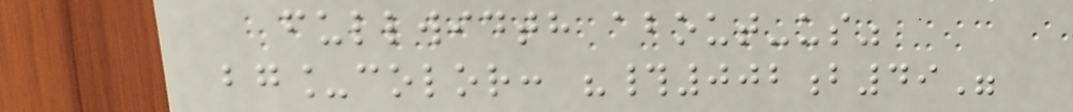fullwidth about-us"
bg_color: "#002b49"
